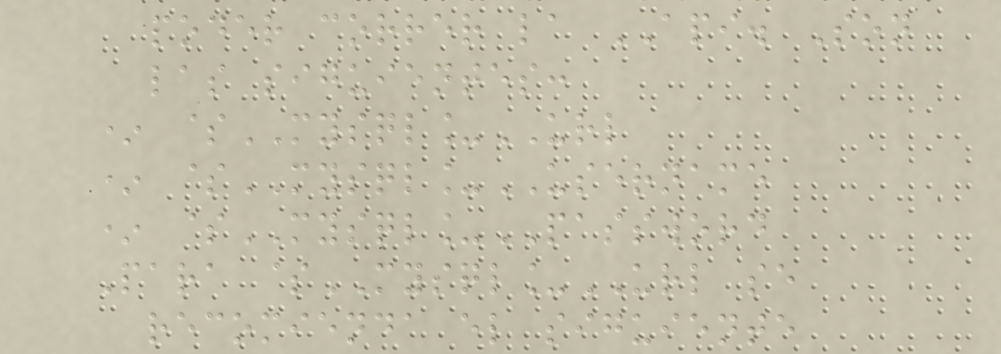poder correr la API. Son
las siguientes:
* $MYSQL_URL
* $MYSQL_USERNAME
* $MYSQL_PASSWORD
Para $MYSQL_URL se
recomienda el siguiente
